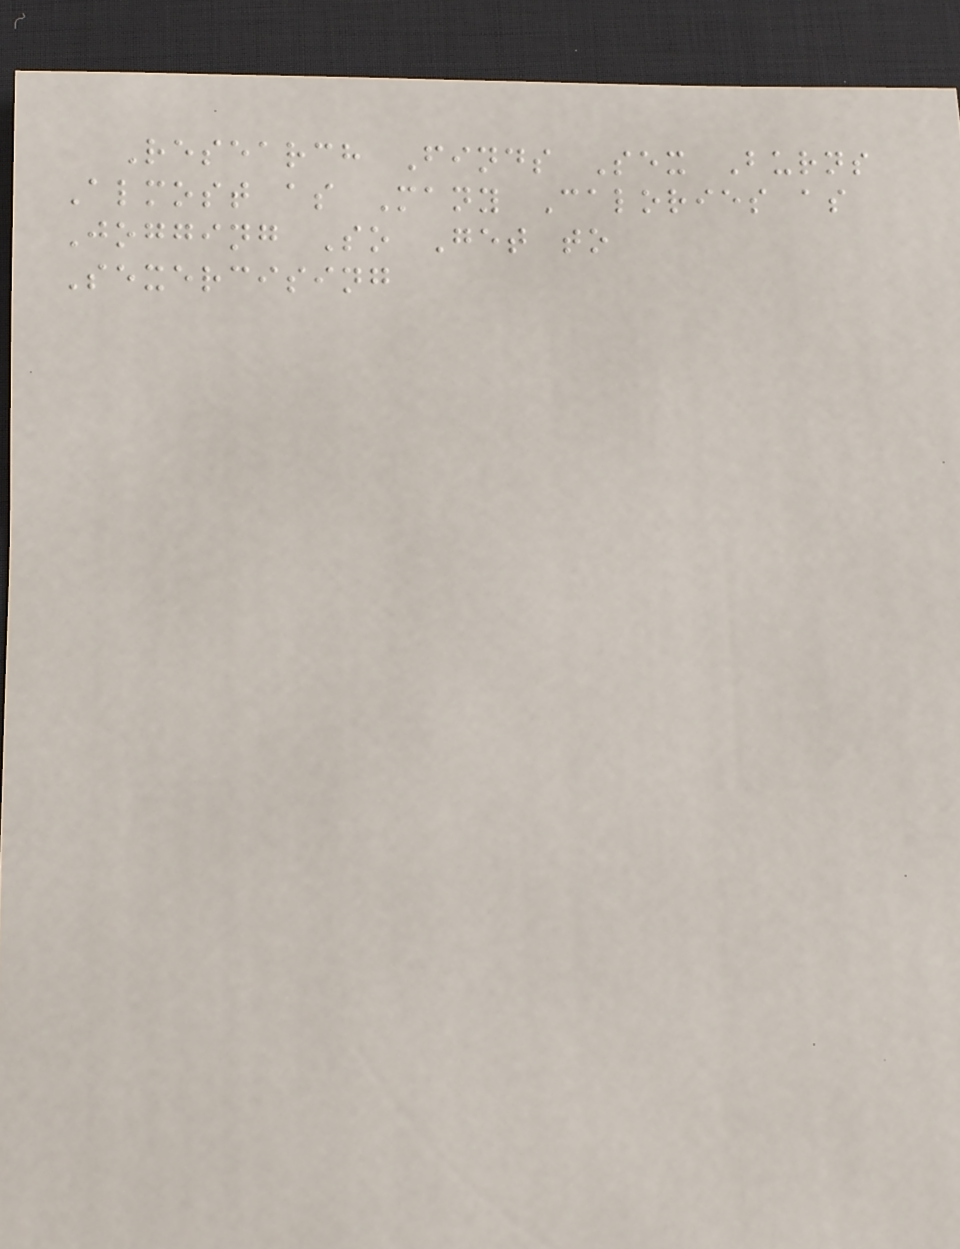Research Finds Sex Burns
Almost as Many Calories as
Jogging So Get to
Sexercising
